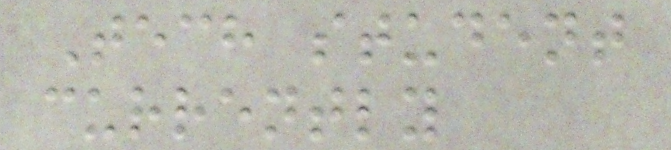Tech student
currently
